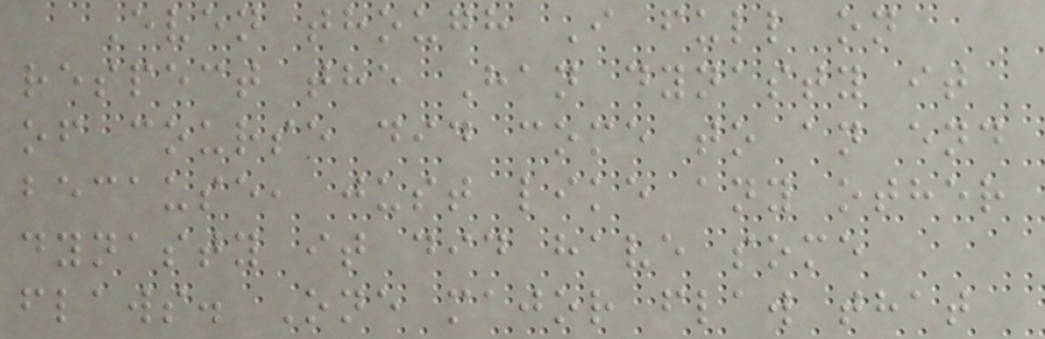Even though I full on
respect the Han dynasty it
of course did come to an end
because, just like any other
dynasty it did have some
flaws. One major flaw that
